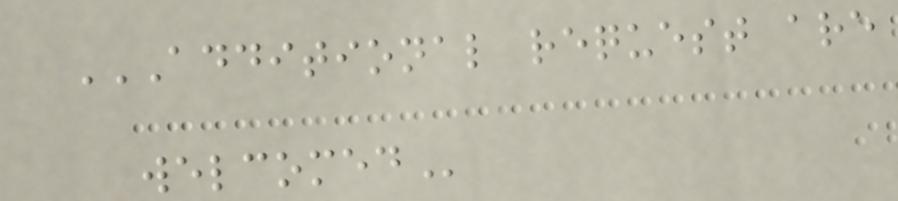ADDITIONAL REQUEST ARE
WELCOMED
